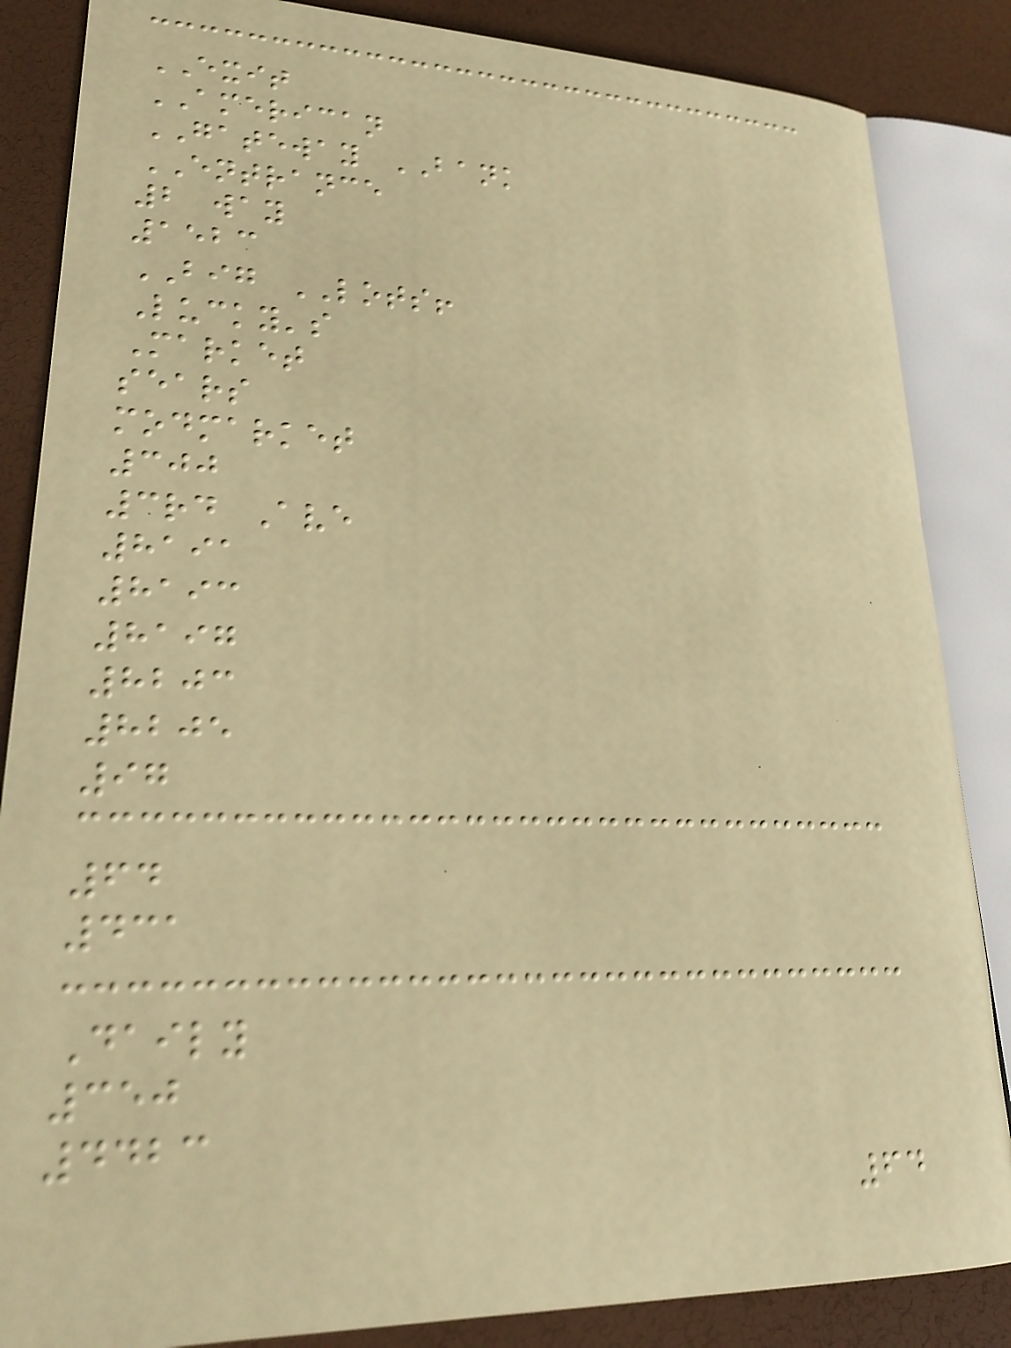EXIT
AMERICAN
GATEWAY BANK
ENTRANCE
2 way
1523
BIG LOTS!
Lucky's
Market
sears
modmarket
300
3rd Ave
8191
8193
8197
8203
8205
97
64
431
Daily
350
4423
64
